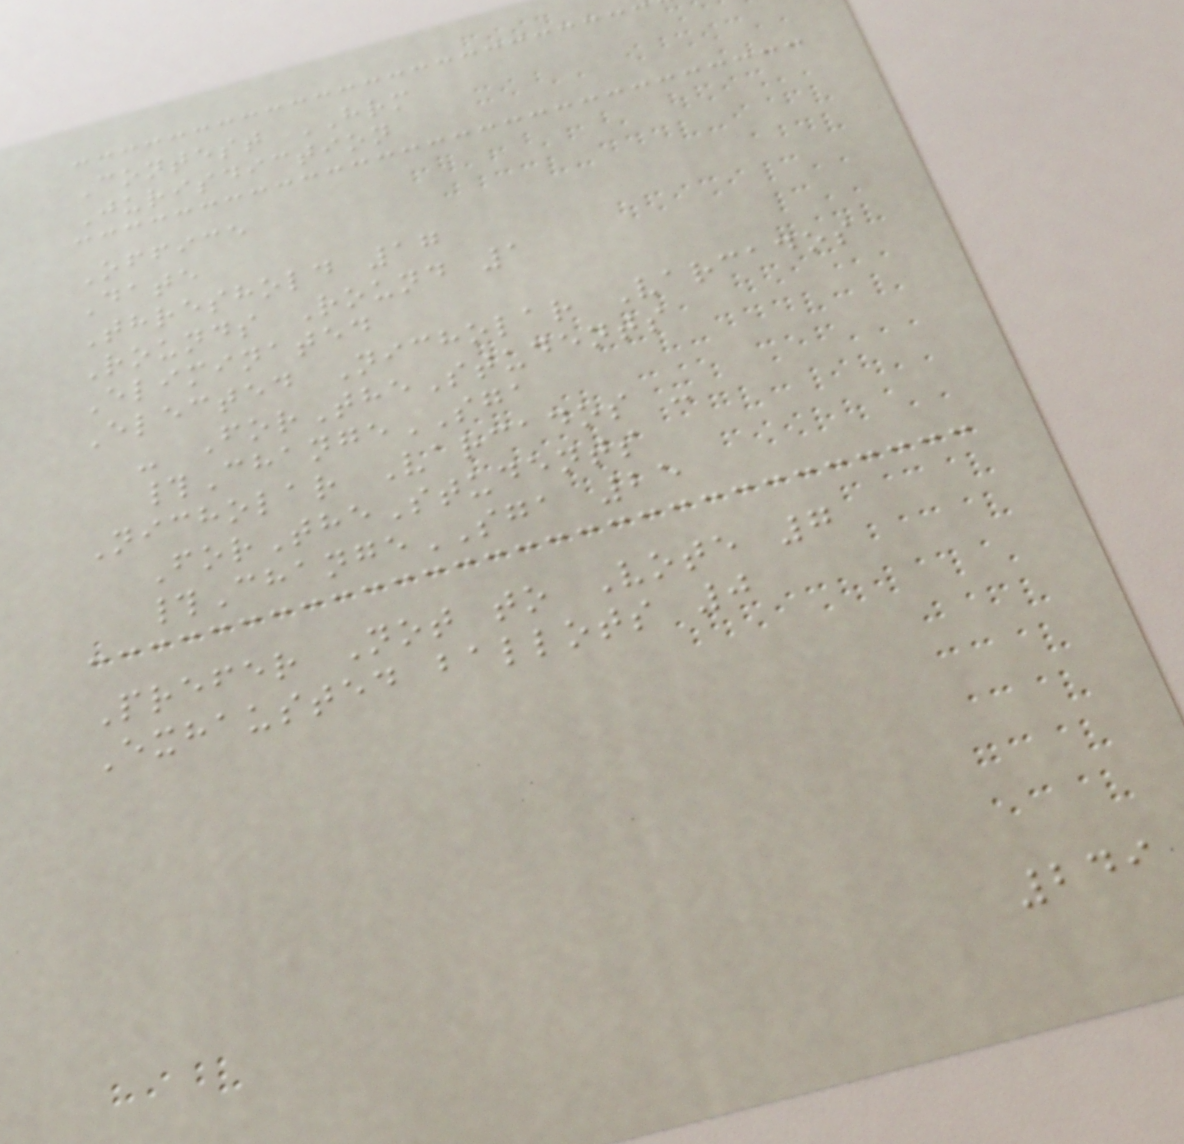Contest HRM
Jurisdiction
Office
Date
Threshold 17
Rounds Round 1
Eliminated
Elected Nicholar Varcados
- ForTheStudents
#ChangeSGA
Nicholar Varcados -
ForTheStudents
#ChangeSGA 25
Prefer Not to Vote 7
Exhausted ballots 0
249
